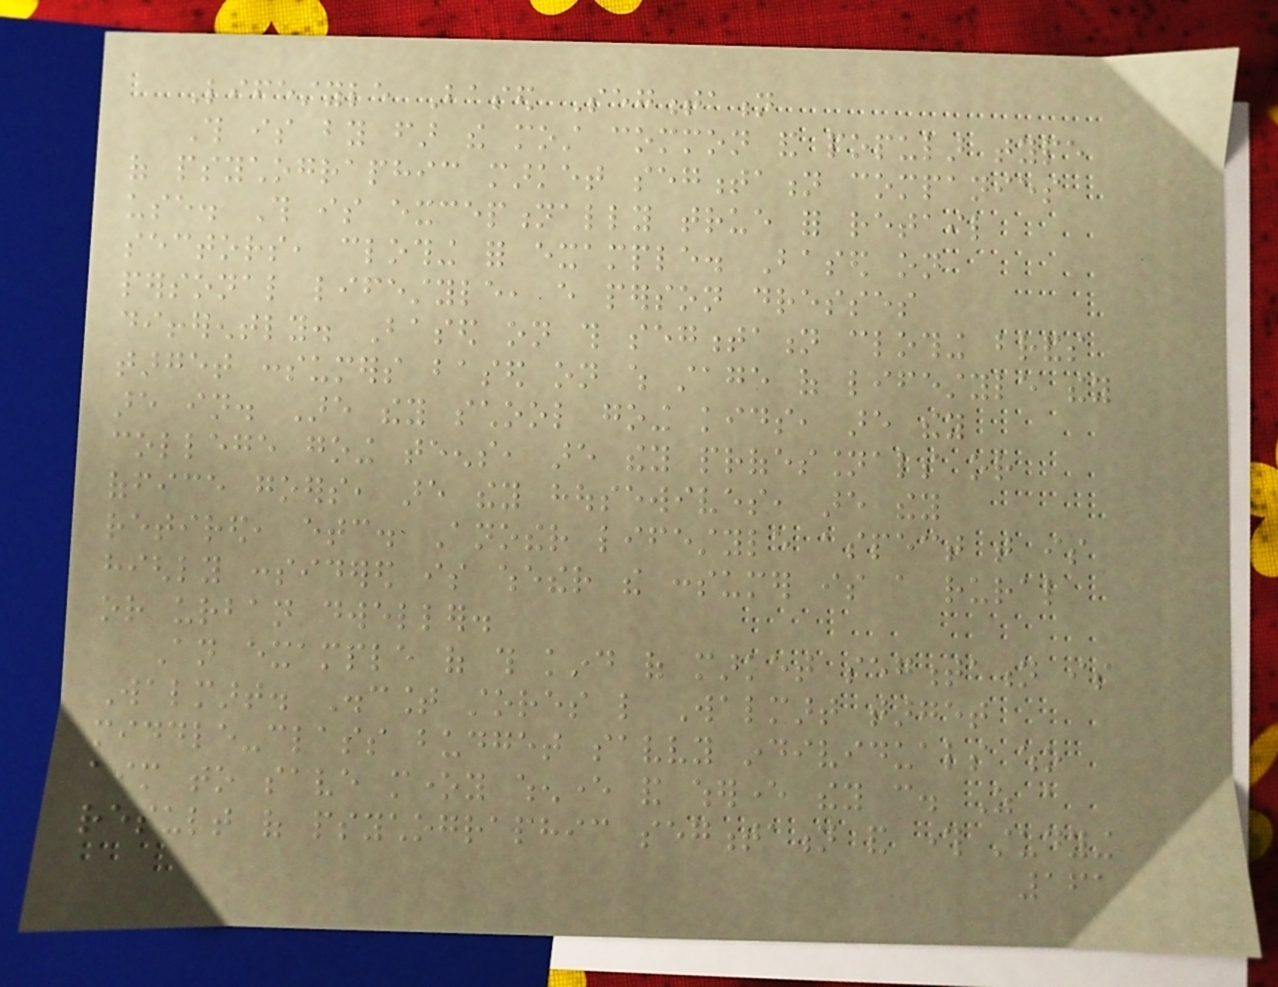Lifestyle Based Segmentation
This is by far the most common and popular type
of psychographic market segmentation companies
use. This is exceptionally true for retail
sectors, clothing for example. Based on
personal lifestyle, every person dresses
differently. Based on this segmentation clothing brands
target consumers based on which stage of lifestyle they
are in. Are they school going kids, are they
college going teens, are they professionals or
office goers, are they housewives, are they
retired, etc. Another lifestyle aspect that is
highly considered is whether the consumer is a rural
or urban dweller.
An example of this kind of market segmentation is
Walmart. Discount stores like Walmart target
middle-class budget savvy individuals who
aim to save money whenever and wherever they can. As a
result of psychographic segmentation and through studying
161
